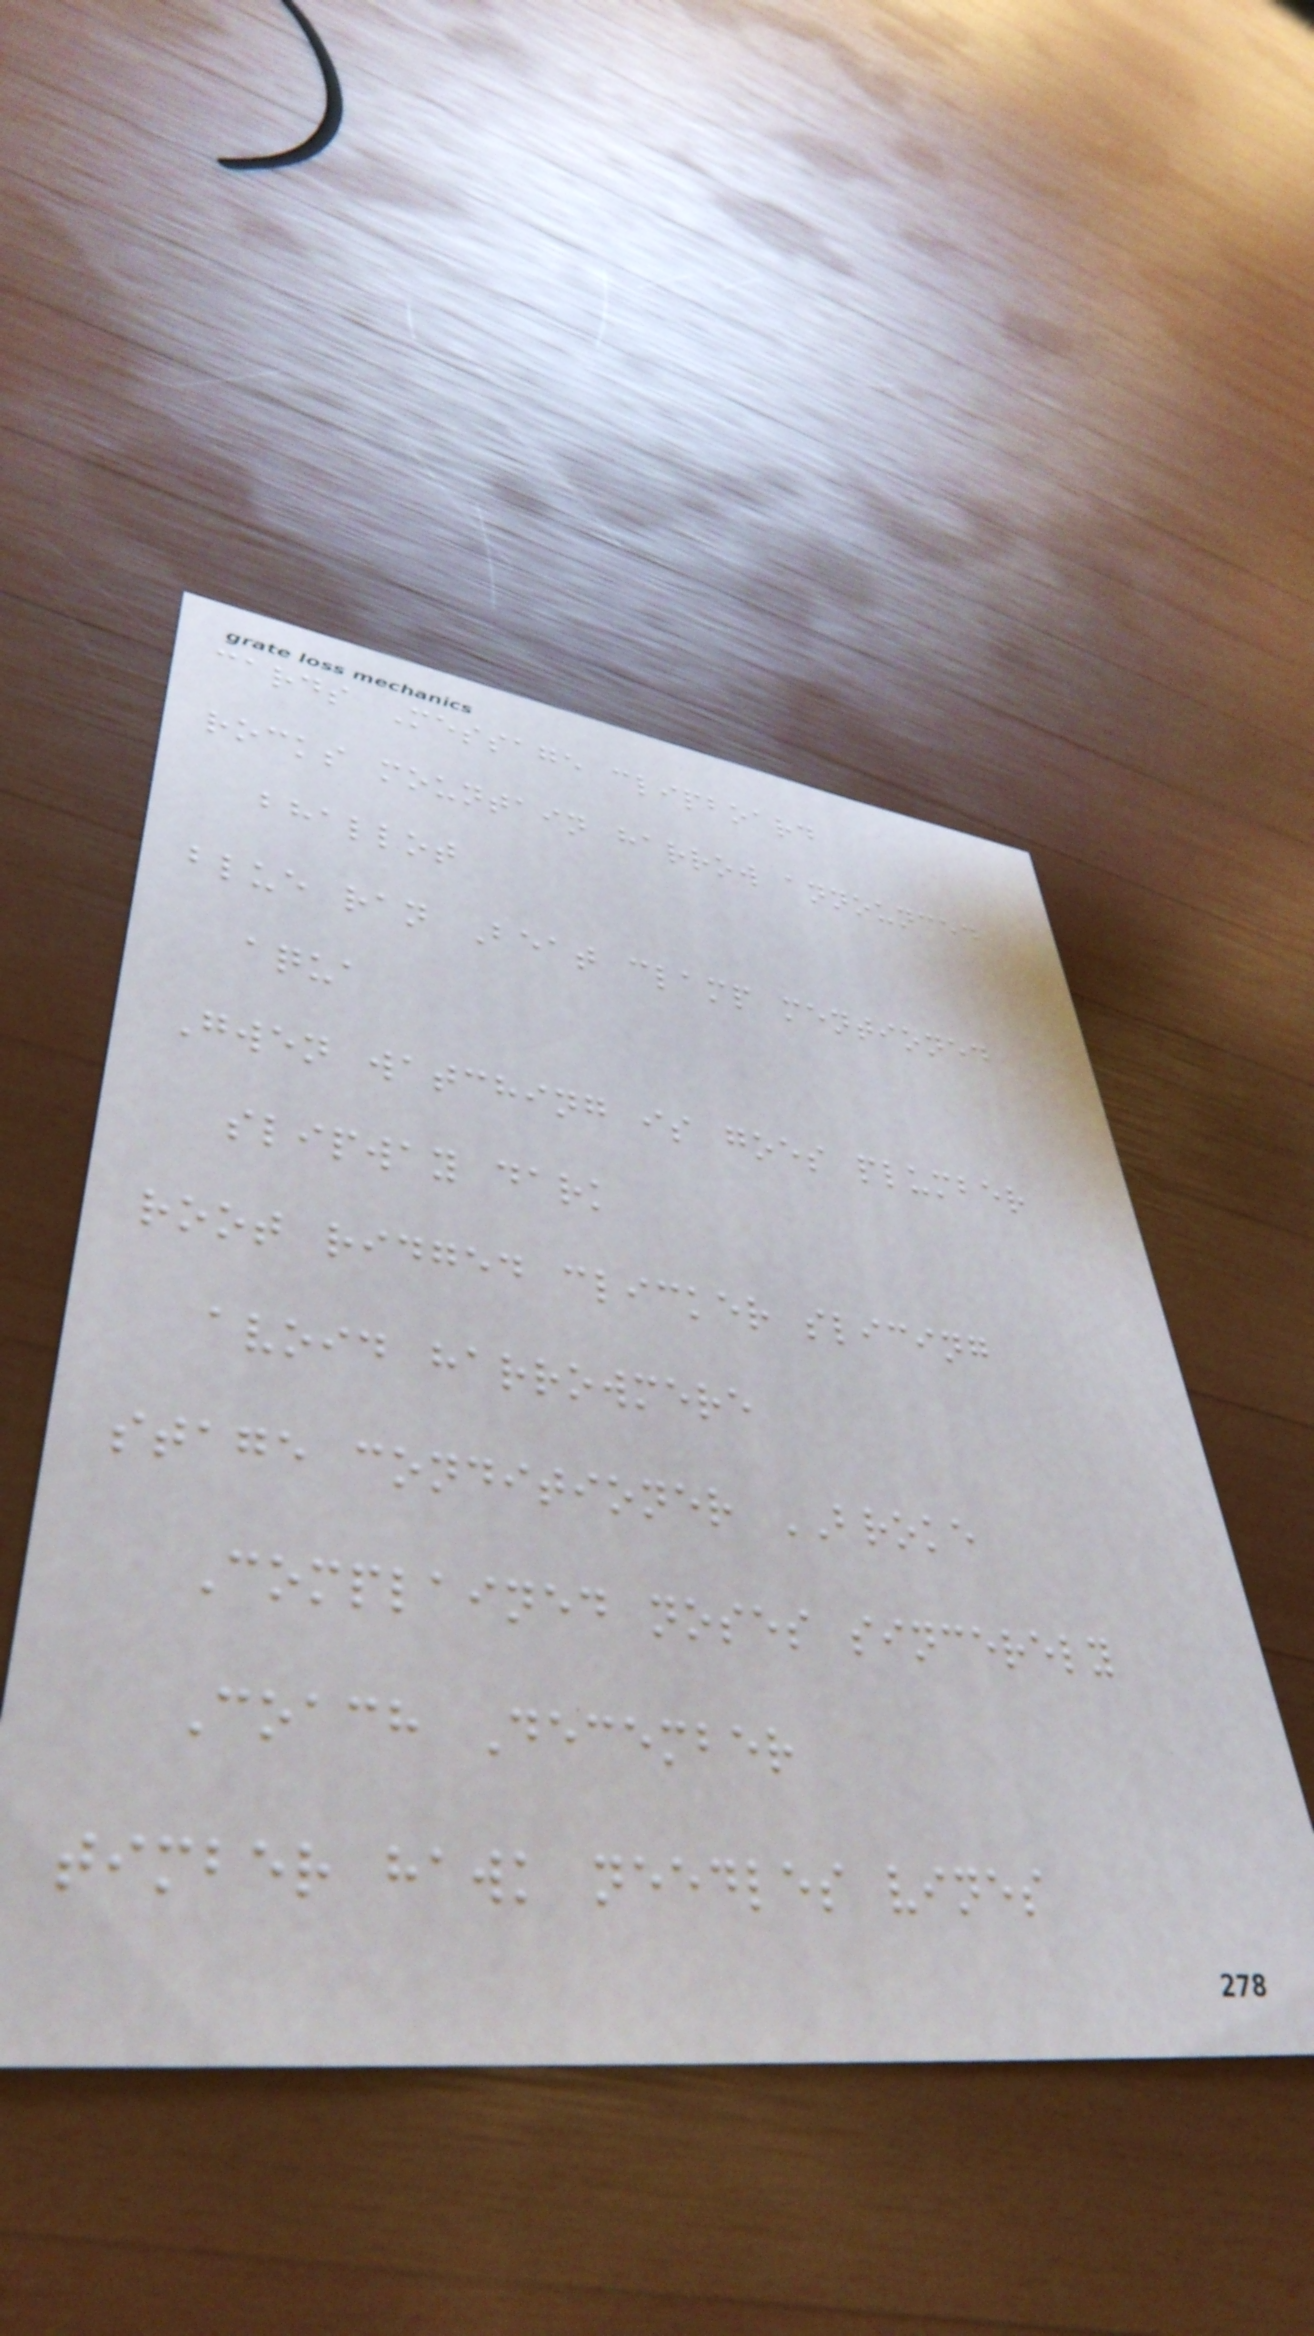cards Message clipboard
rocks mountain harrow announced
bhallot
blue ran Beat clamp mentioned
aqua
Gwen watching is goes plumber
slipway dark
root ridged clicker slicing
avoid harrowmere
stage conditioner BROKE
Complained noses sincerely
Coach December
timber hawk needles vines
